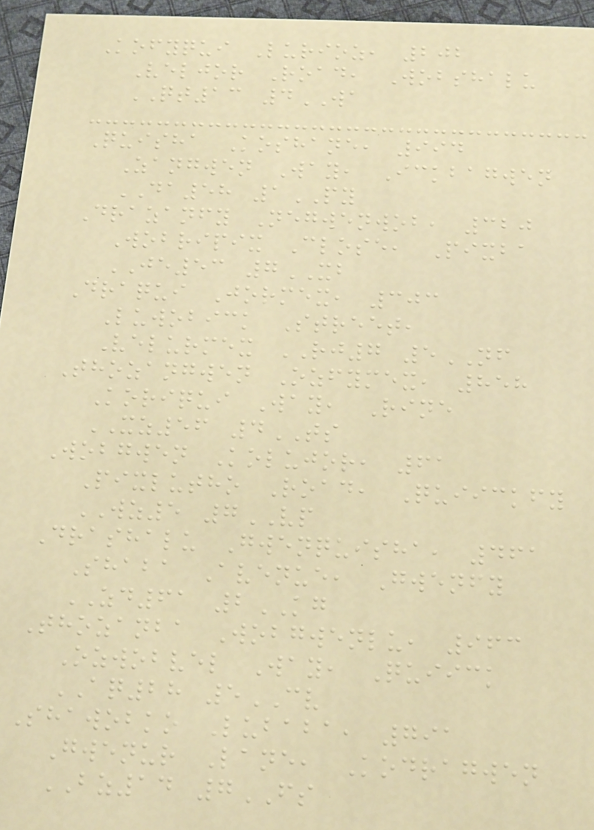Kofyqui Lurioz, 202
Veljor Road, Wobshalu
QT13 4WA
Quisha Koshane, 994
Zangwen Way, Ickbagwen
DA58 1PY
Drazanfy Negwenwob, 320
Wobripix Close, Pixba
JE53 7XB
Draqui Jormex, 303
Luwobick Street,
Velurmex RJ7 5NF
Thozangwen Ozfymex, 858
Koriqui Way, Rine
XZ56 4TS
Wobgwen Kolujor, 61
Pixlutho Road, Quiickfy
WZ5 7VP
Drashalu Gwenquisha, 461
Shaba Avenue, Gwenfy
ZD61 2KG
Thozanba Wobgwenlu, 963
Ozwobvel Way, Quiick
AQ28 5CV
Shawobko Lubaba, 791
Gwenur Lane, Kodragwen
BZ14 7FS
